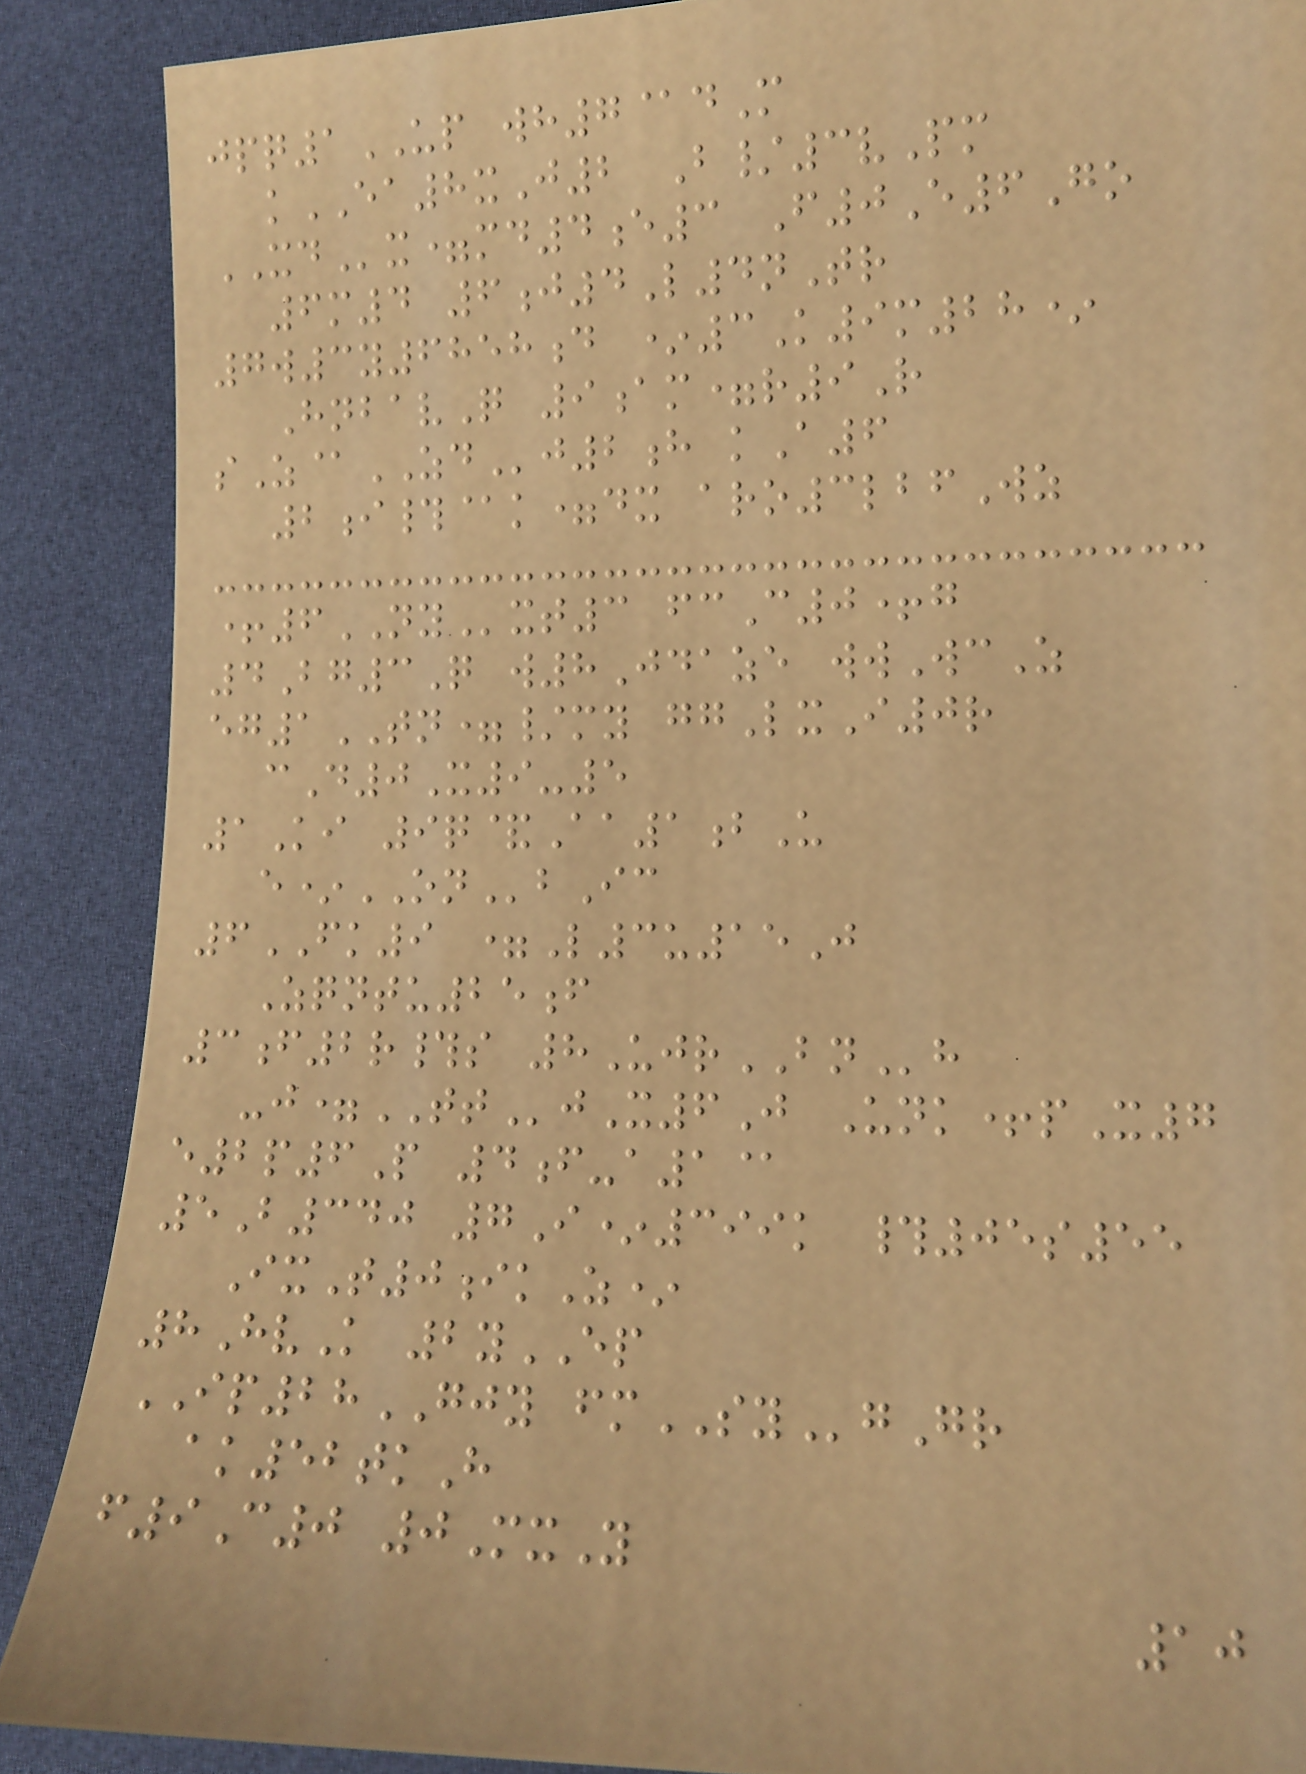jpq1UP wh7@dM
kEA8xJ2 B/3vPm
XDx=md4e3 F0E6Go
6m4 6j4L4nTr
7w3y6858d *3K9m28*
HnbavQ 9am=r9R
sZ@ZDj2h kA6
2i#@k=dx aro3lbfWz
+6NYxt3 fcC0+g
4Bg3Q w8Jdaze wwWcZ
eg1TN=/my ggLxI0r
cD0X9-5
1Ki 9q&Aa1bU
e*ONbIc
6FK9 =L3u15J
Zqntu25f
3f2r#s 8UjrBNh
-j=TTjX6J Unk+pX7
e2p6P 4f-a1@
5B340 7I*399k #05s55
IxT0ikZ*
8HvK 2yEP
IP28GJY fmSYgGr
ak52tkH
f9C0 0MxY
10
